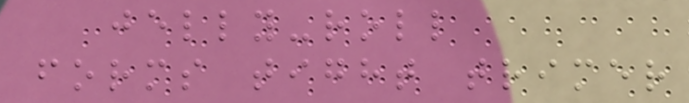jelly-roll
forms tight trimer
